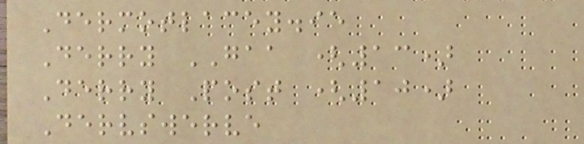Dermotlacey.ie
Derry GAA (13)
Derry Post (10)
Dervswerve
